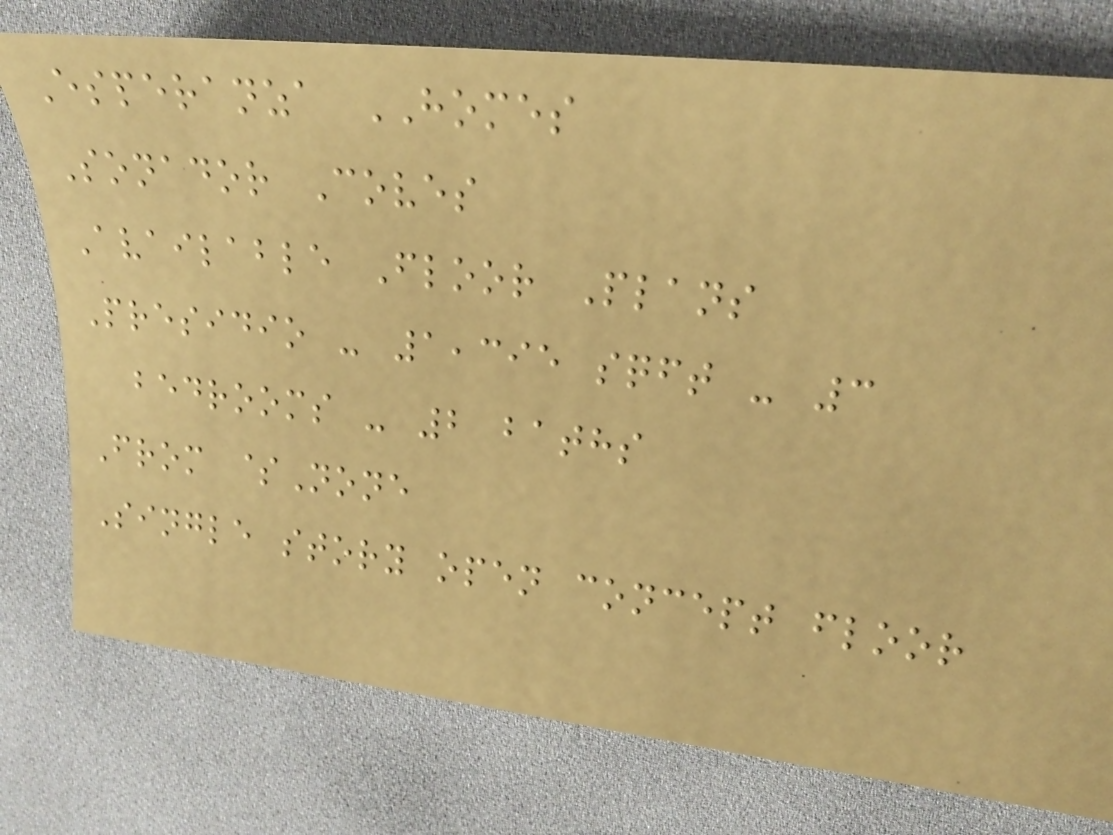Esperanza HOMES
Sonador Coves
Available Floor Plans
Presidio - 1,395 sqft - 3
bedrooms - 2 baths
From $None
Single story open concept floor
